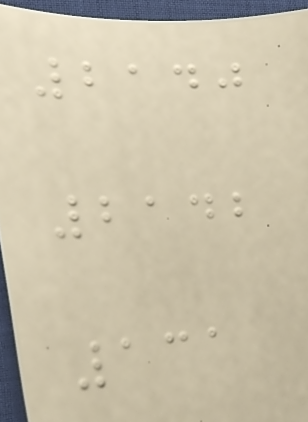2140
2142
131
